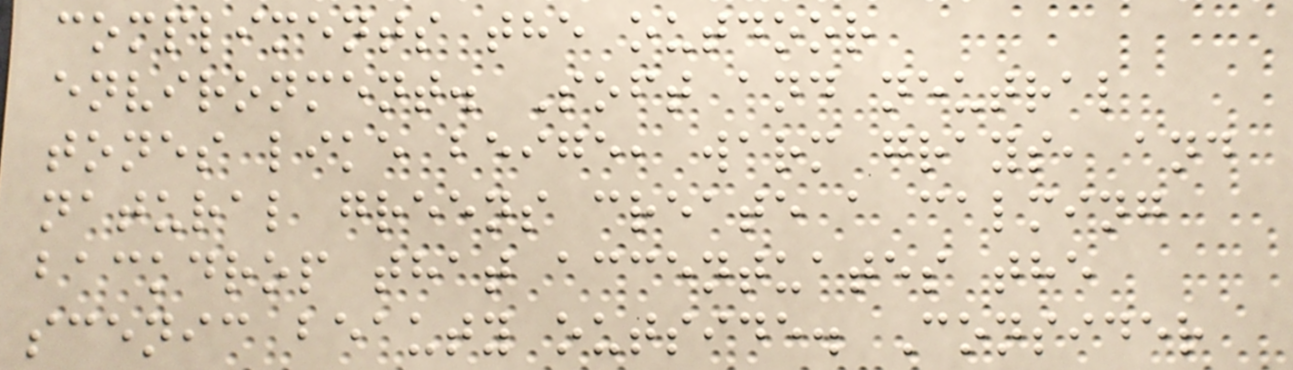compliments the outdoor
environment. Soft and neutral
tones like beige, warm grays, and
natural greens create a calming
backdrop that accentuates the
scenic beauty outside. Consider
